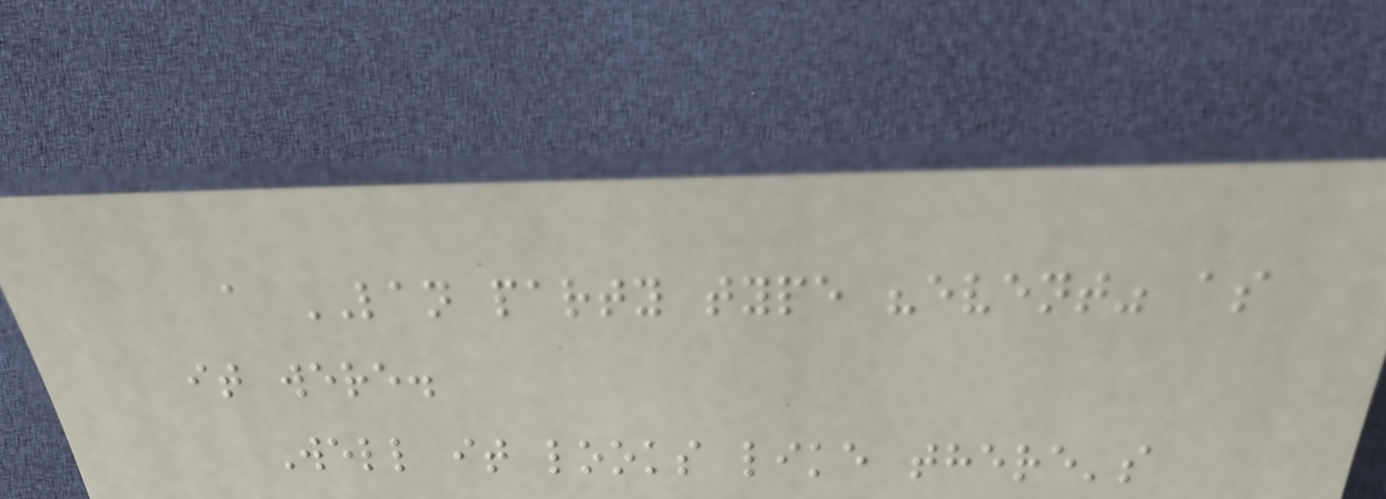a LAN party type "event" as
it were.
Well it looks like there's
